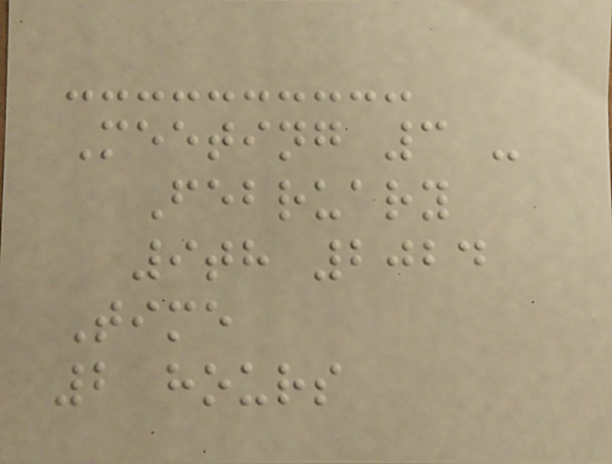Meeting 3 -
February
9th 2024
Time
2 hours
